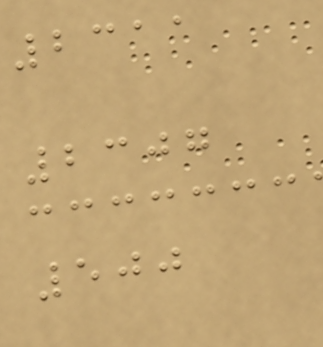2311
2307
500
